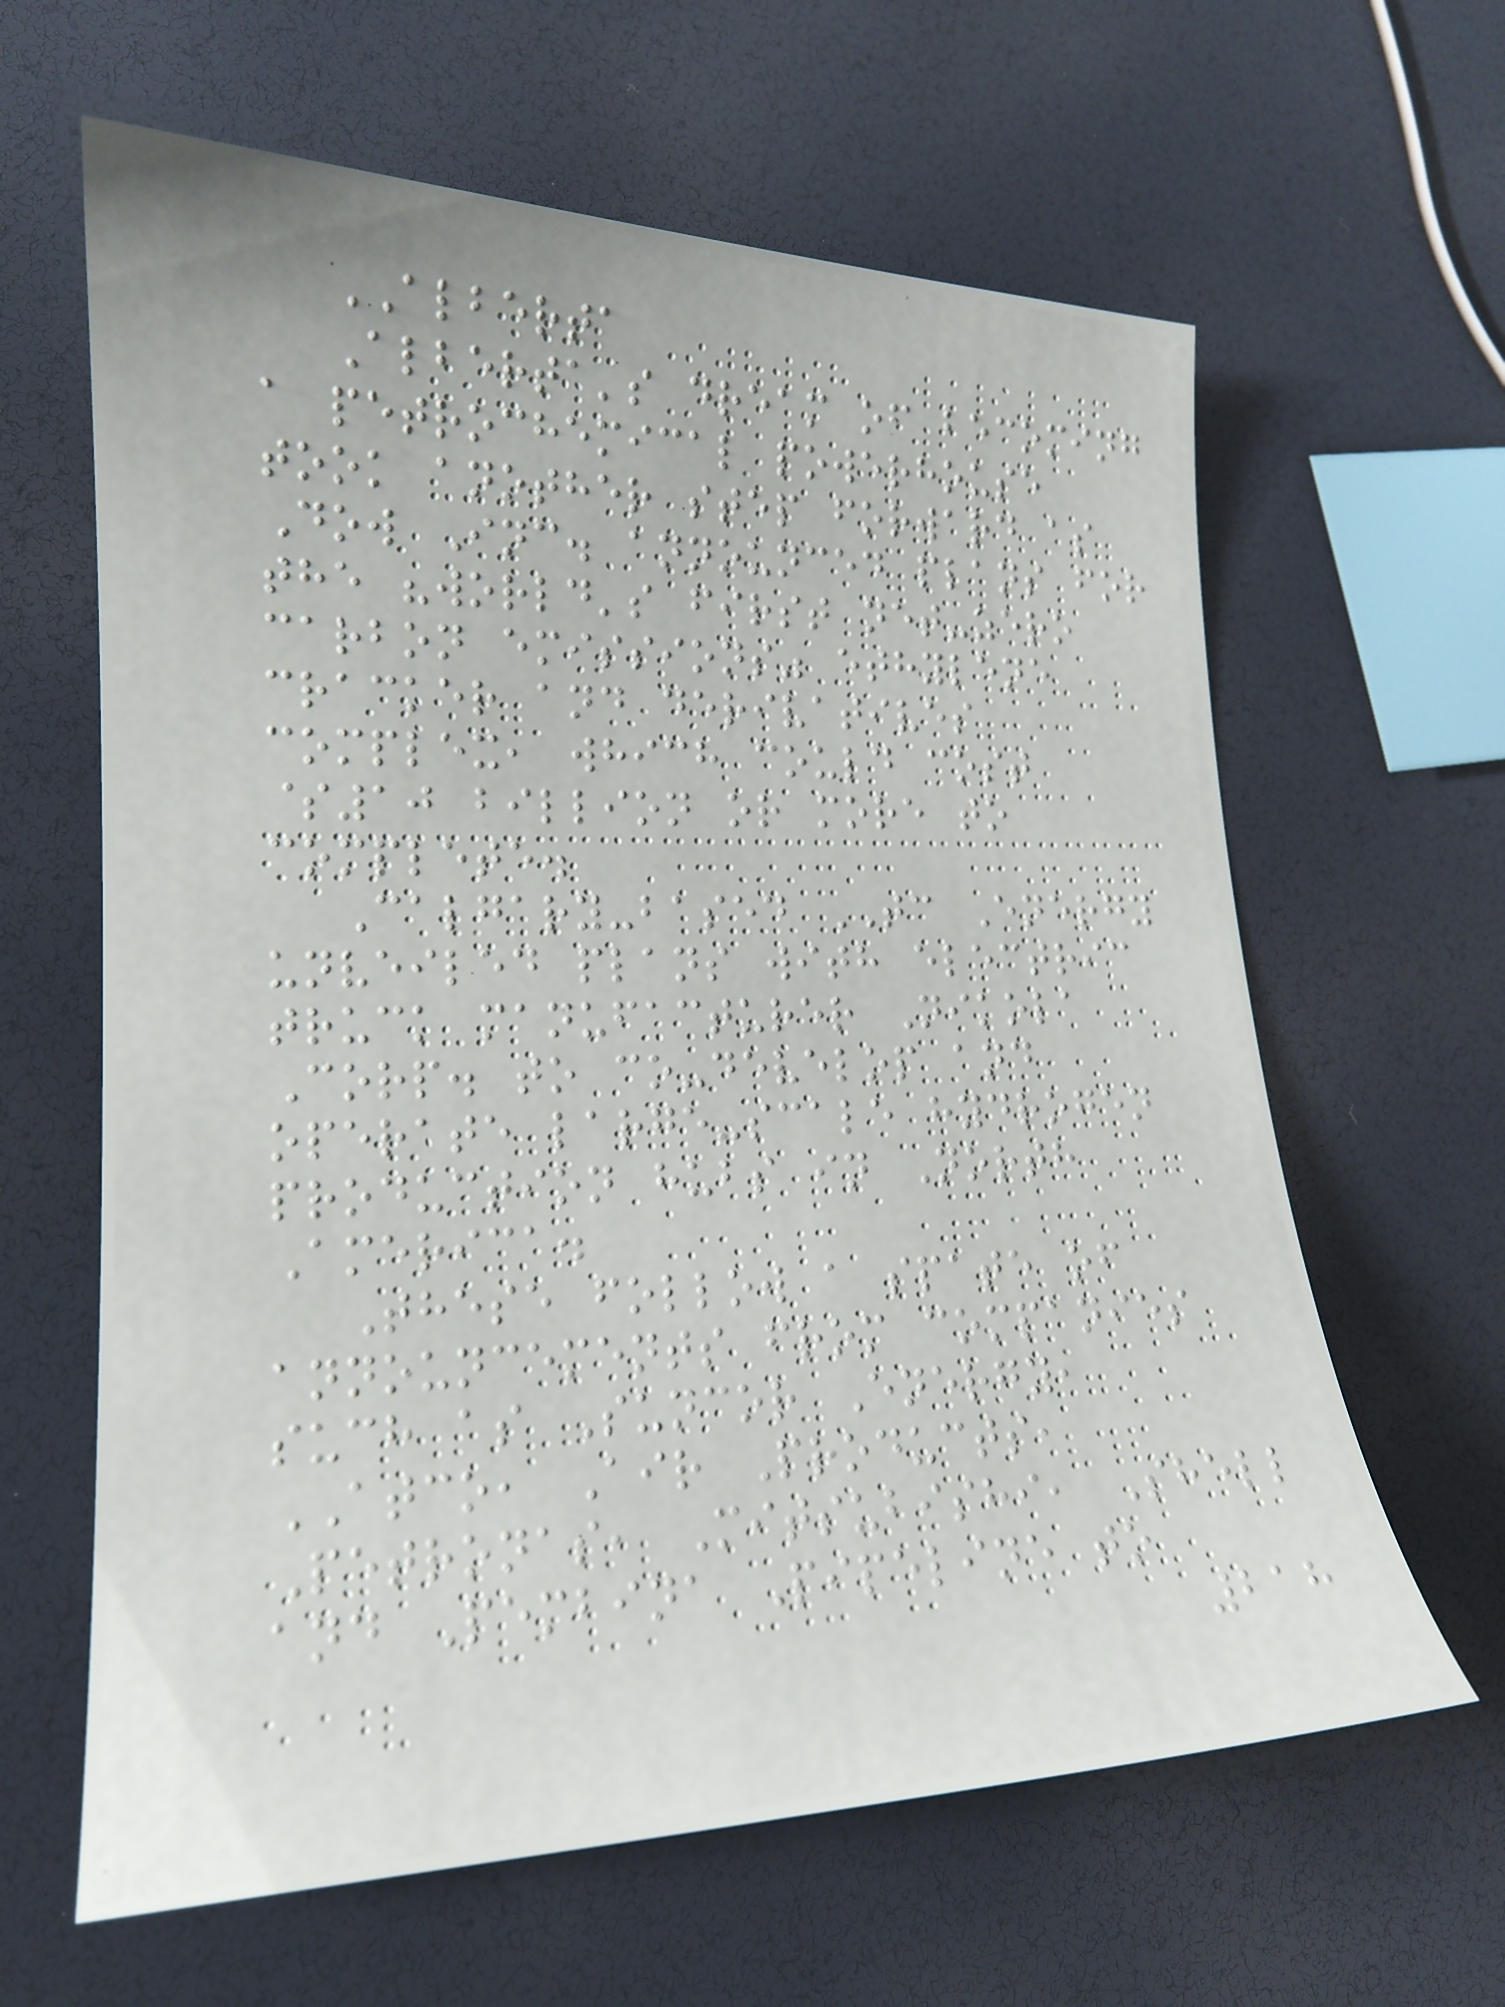ALBERTA
Alberta's dream of becoming
a petrochemical powerhouse
took another step forward as
Dow Inc. announced plans for
the "world's first net-zero
carbon emissions" ethylene
cracker and derivatives
complex, which could cost
$10 billion or more to
complete.
Calgary-based TC Energy
unveiled plans with electric
truck manufacturer Nikola
Corp. to co-develop and
operate large-scale hydrogen
production hubs in North
America.
These follow a spate of
announcements from companies
such as Suncor Energy,
ATCO, Air Products,
Petronas, Mitsubishi, Shell
and Pembina Pipeline to
218
